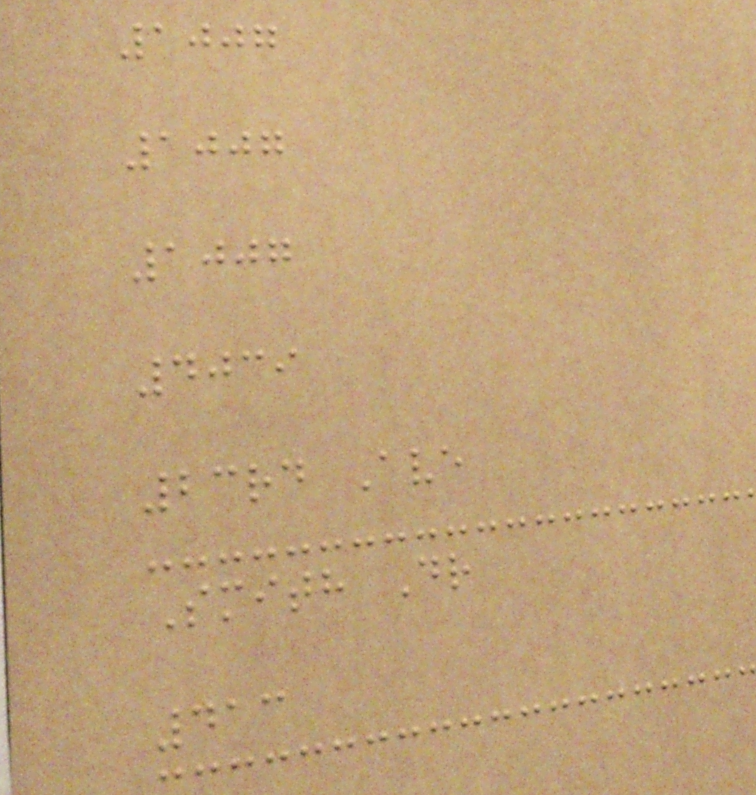1007
1007
1007
4039
23rd Ave
Smith Dr
413
